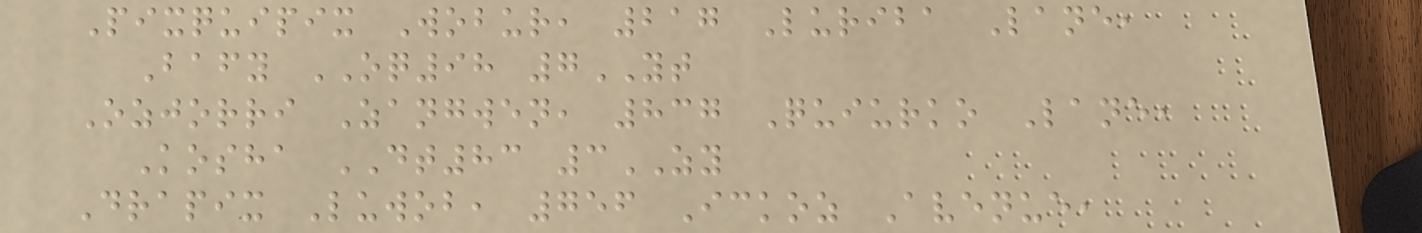Pixquipix Wobur, 217 Luriba Lane,
Bafy OQ98 7YT
Ozjorri Zangwen, 837 Quiurko Lane,
Kosha DT83 3ZY
Drapix Luwob, 756 Ickoz Avenue,
